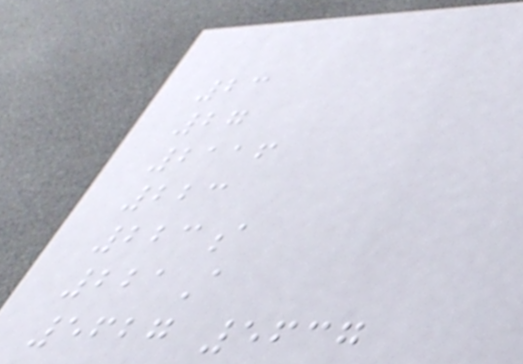23
27
2116
223
223a
221A
5627 5637
